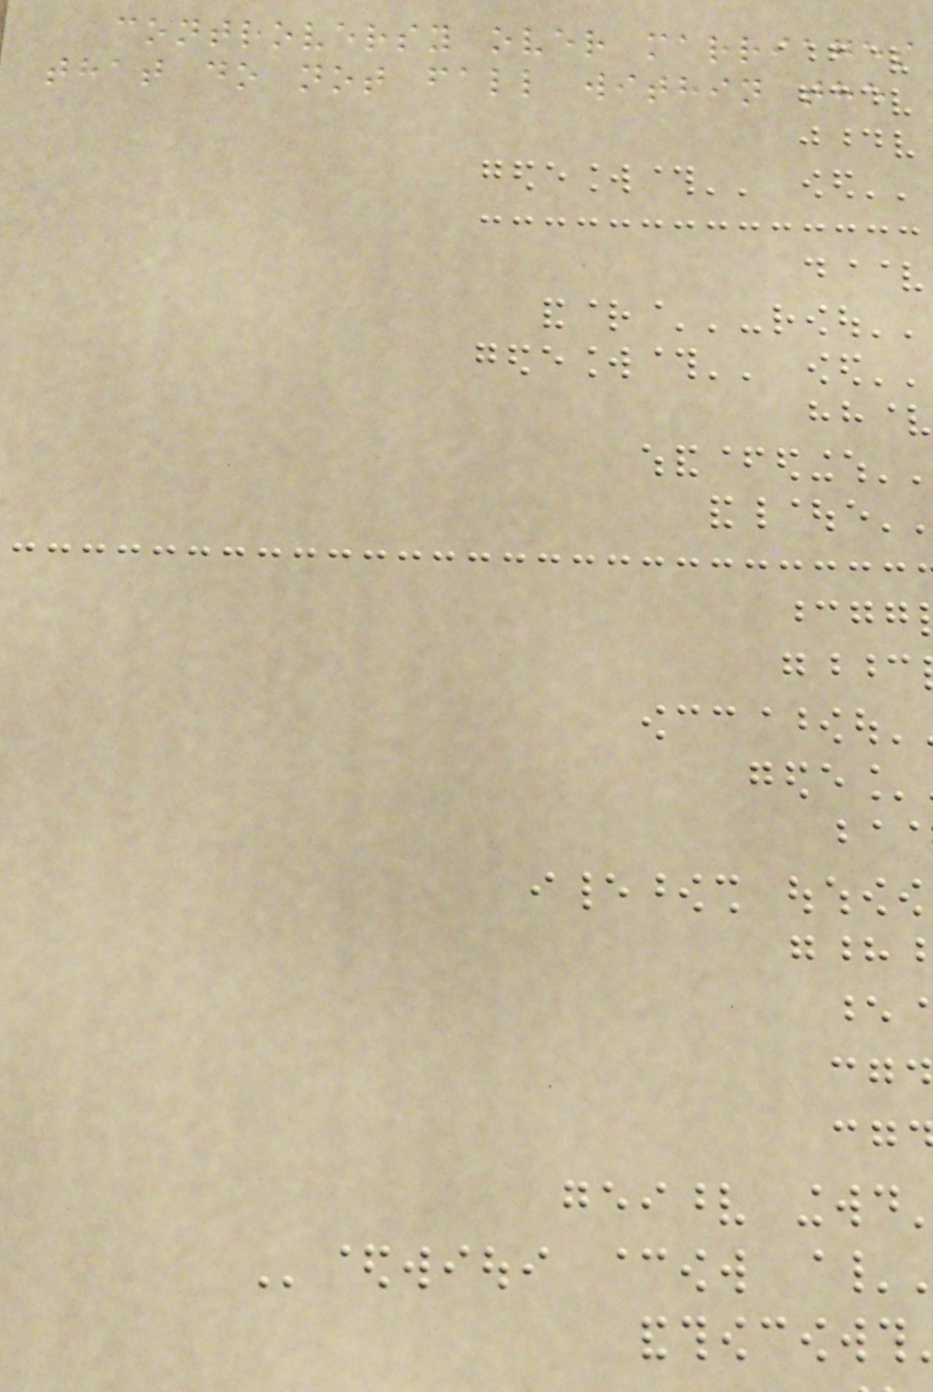controversy over marriages
that do not fall within the
